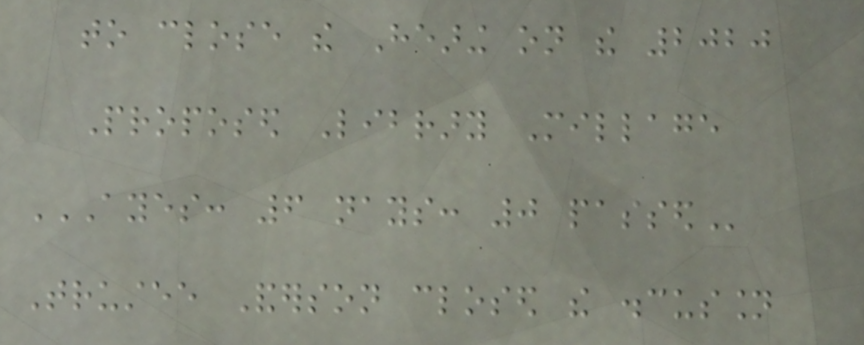to close the Hearing on the 2020
Proposed Library Millage
AYES: 6 NAYS: 0 PASSED
Trustee Anderson closed the discussion
